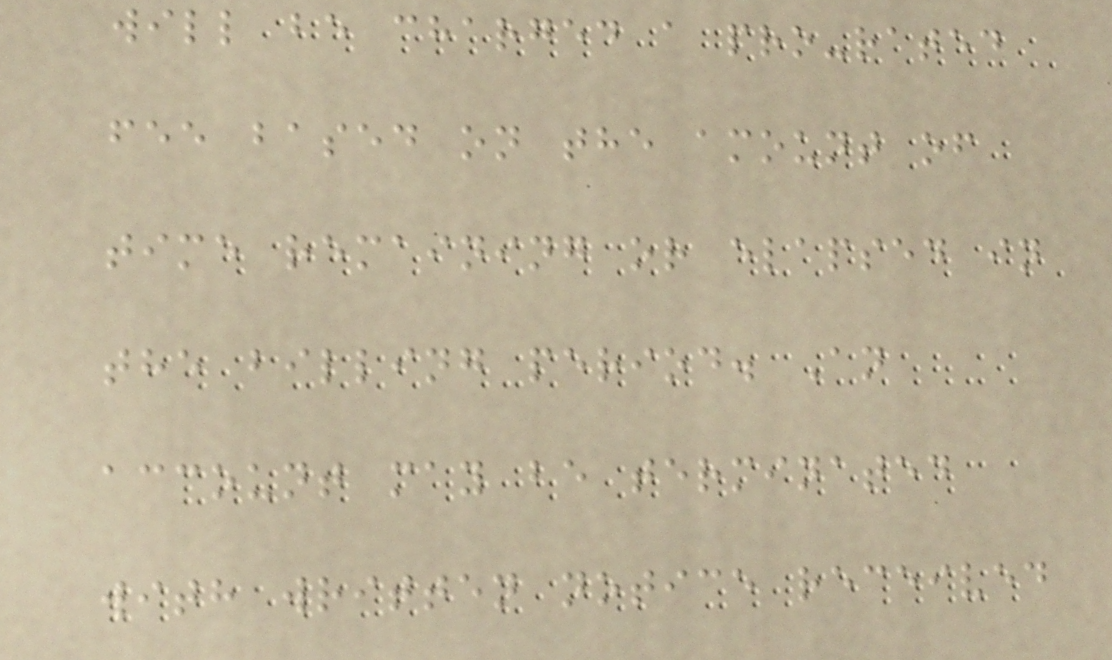will be charged a pro-rated
fee based on the amount of
time remaining or elapsed in
the billing period. An
account may be terminated
with written notice received
